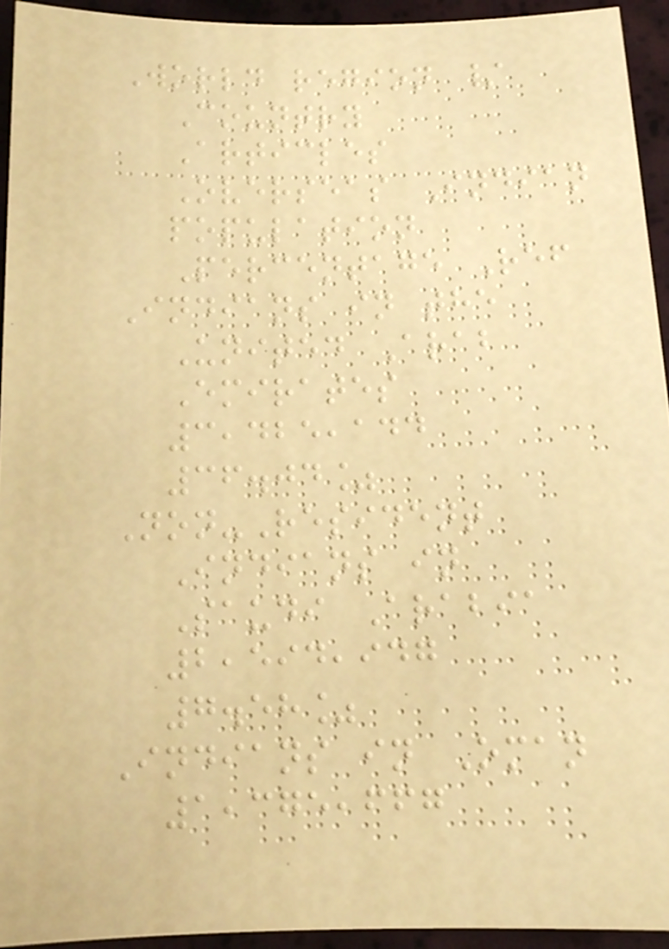World region /
Country
Articles
Overseas Indian
population
Percentage Ref
Indians in the
United Arab
Emirates
3,425,144
36.04%
Non-Resident
Indians in
Saudi Arabia
2,594,947
7.58%
Indians in Oman
1,375,667
